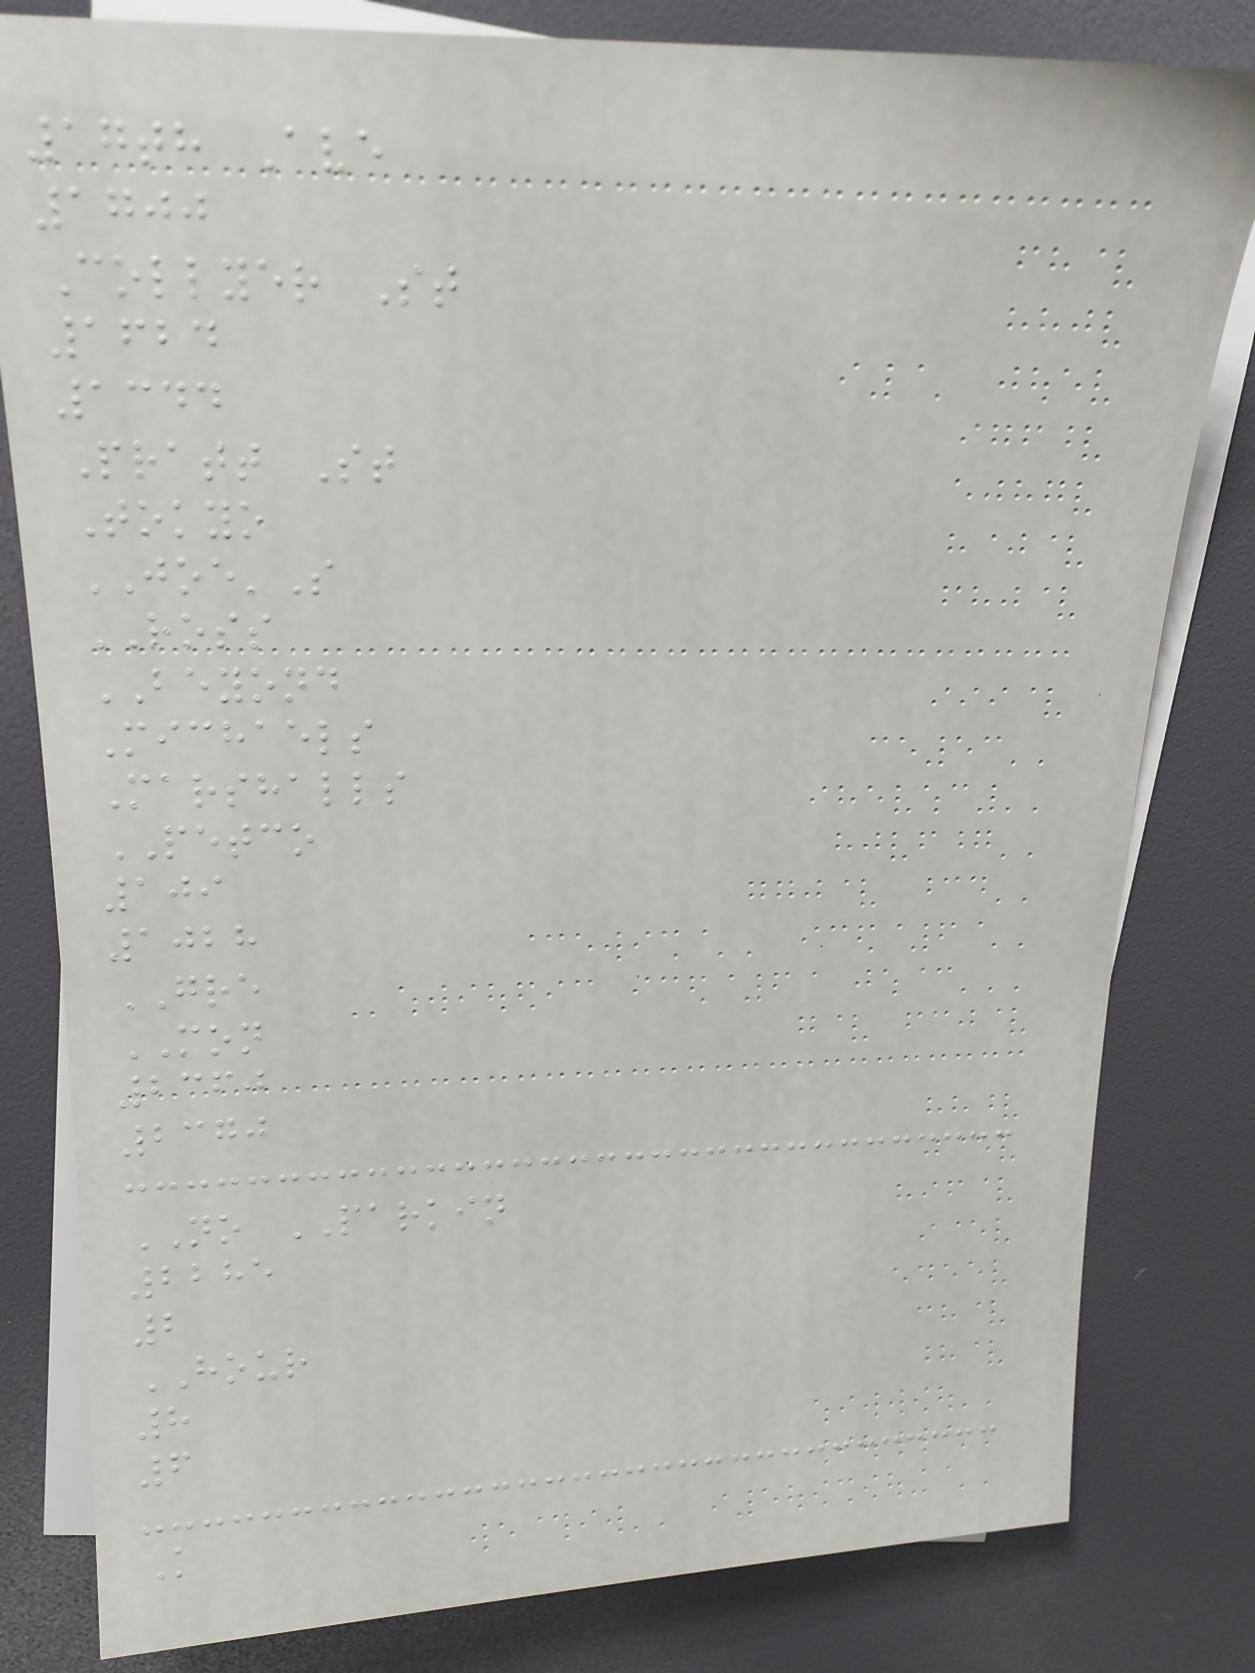17th Ave
1700
Collyer St
1624
1344
Pratt St
Tokyo
JOE'S
ROSS
BEYOND
Michaels
Marshalls
PETCO
109
1028
GRE
MON
2360
2370
NO PARKIN
2285
2
HOUR
8
6
K
